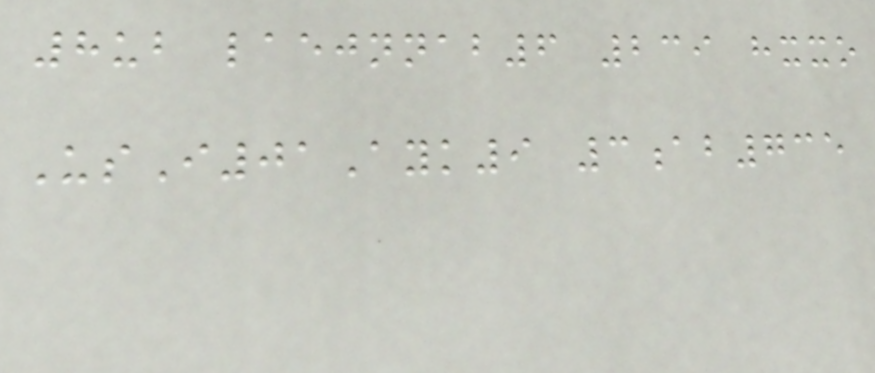8ub laejnnab6 239 hxxo
UsI01Ayk9 3ab735
